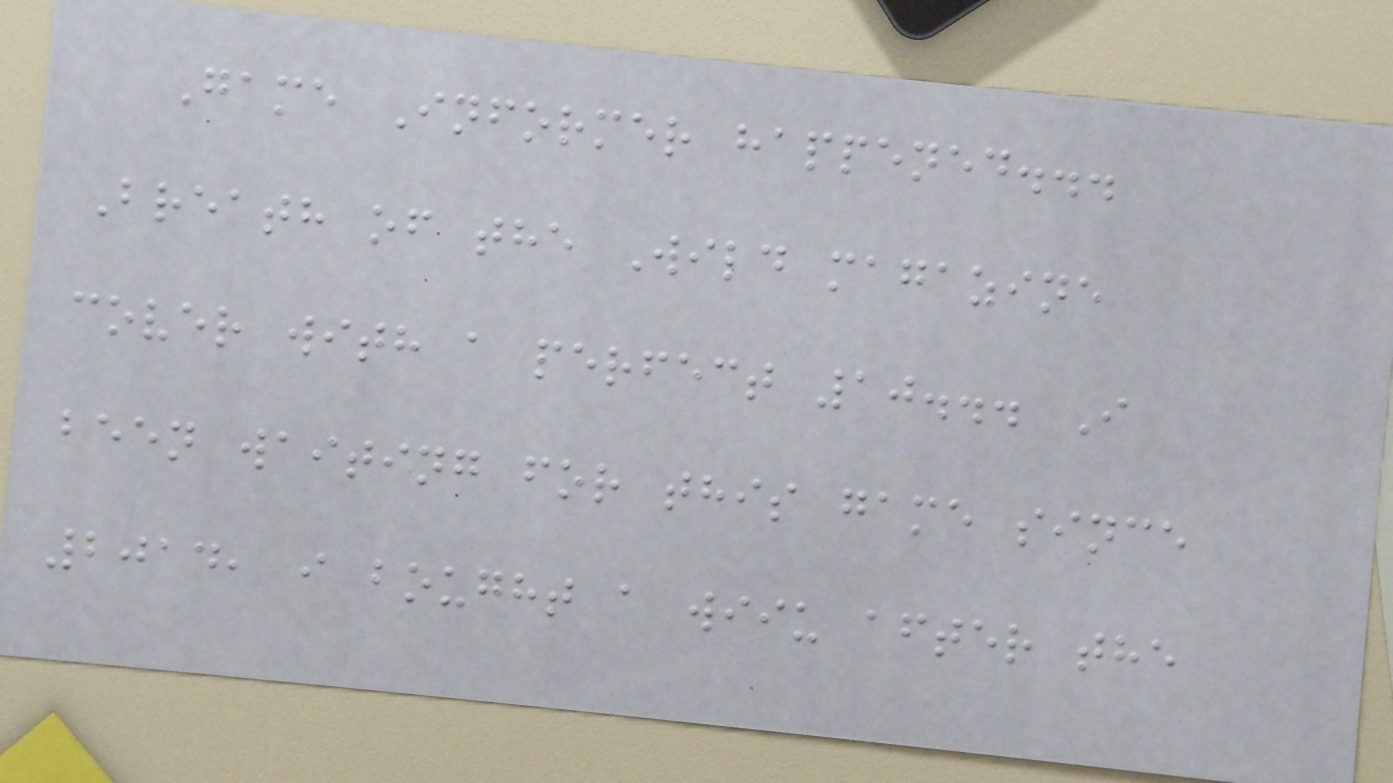Game Informer happened...
Breath of the Wild magazine
cover with a perfect 10... I
been waiting for this game since
2014, i bought a wiiu after the
